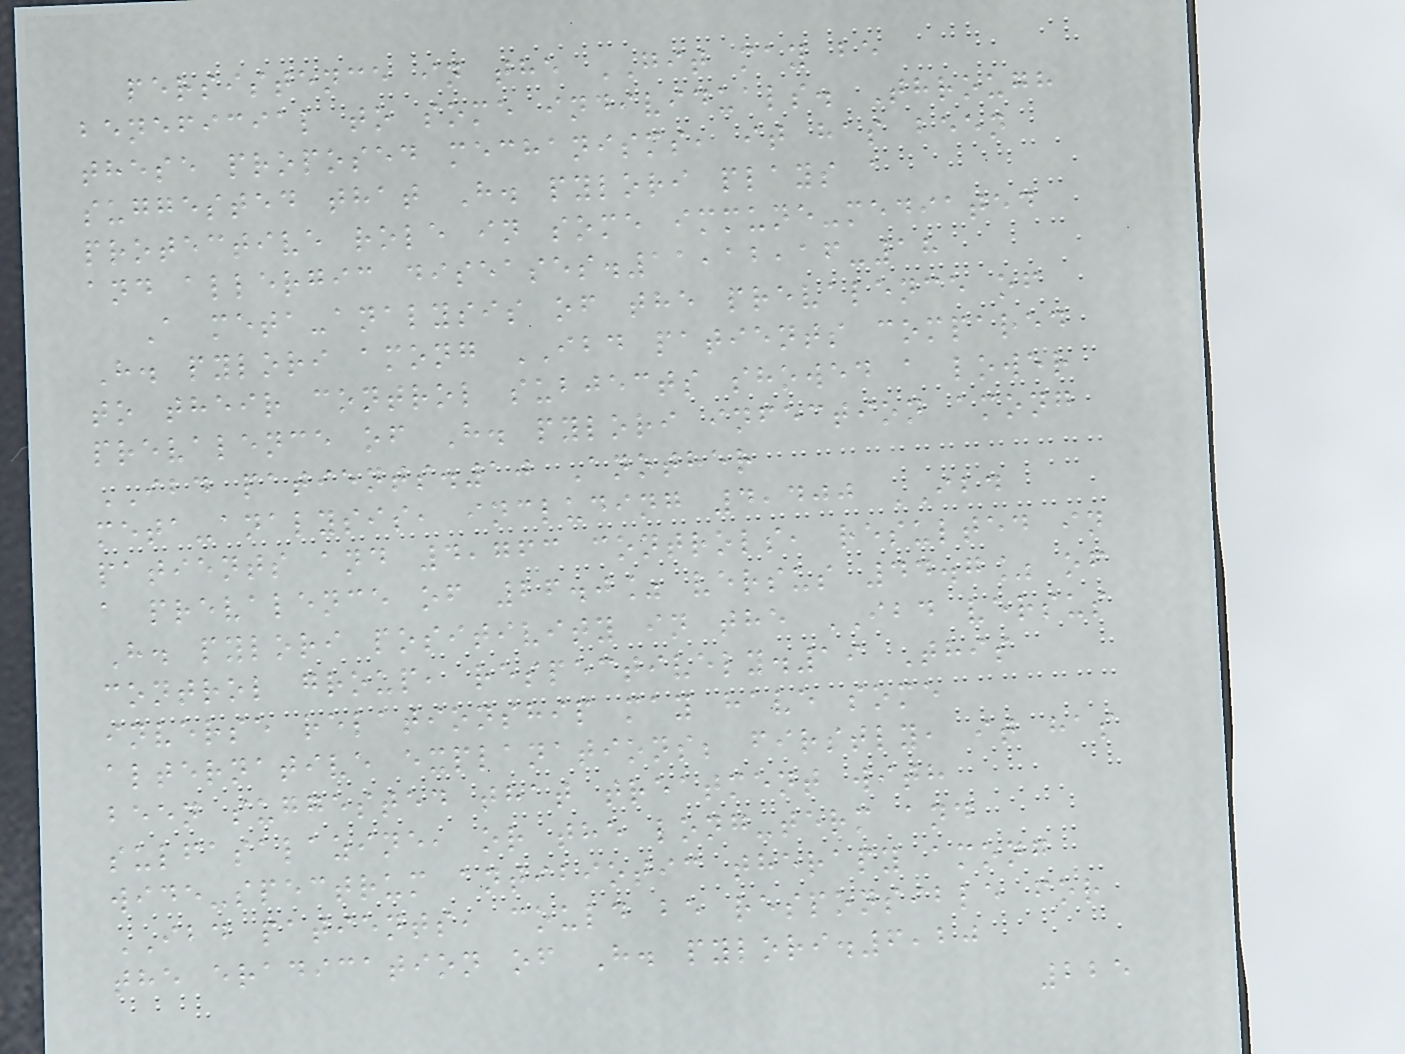persistence in the GIT may be
beneficial to some individuals. Through
these proposed mechanisms, it has been
suggested that H. pylori plays a
protective role in some immune-mediated
and allergic diseases.11,12,16-18
A meta-analysis of the prevalence of
H. pylori among IBD patients compared
to their control subjects showed a lower
prevalence of H. pylori infection among
IBD patients.10 Another
meta-analysis, including 4,400 IBD
patients and 4,763 controls, resulted in
a prevalence of 26.0% versus 44.7% of
H. pylori positivity in the IBD versus
control group, respectively.19 This
inverse relationship may have some
alternative explanations; firstly, it has
been suggested that treatment with
sulfasalazine, or the long-term and
wide-spectrum antibiotic therapy among
IBD patients, could be responsible for
the eradication of H. pylori.6,20
225
